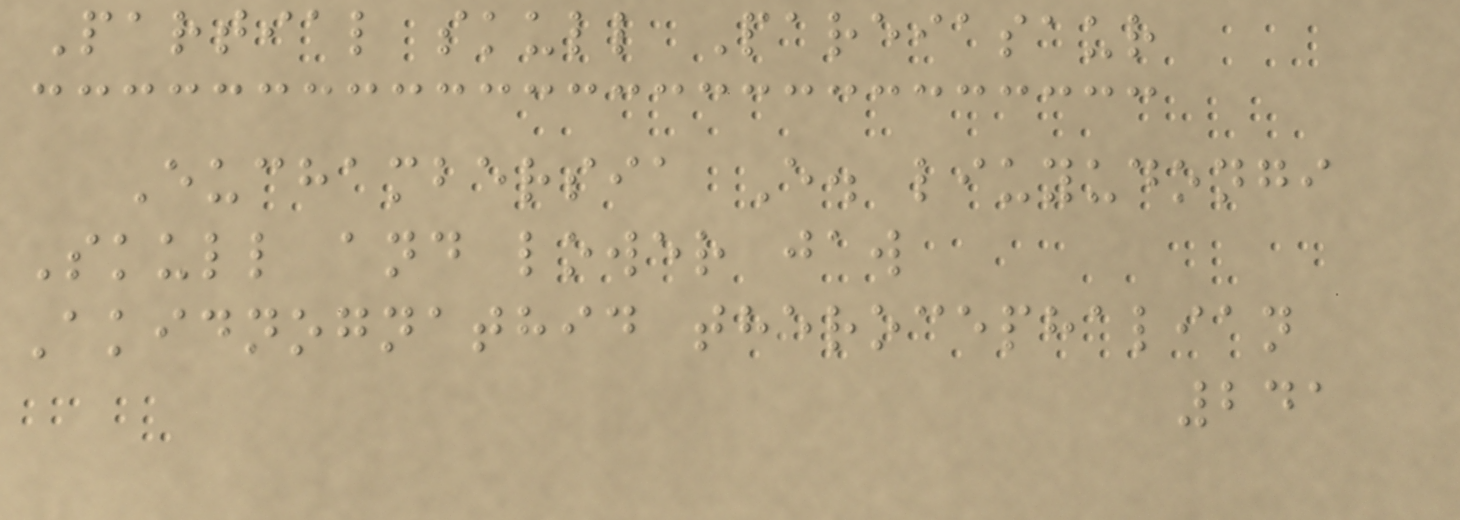Partial skull Pareiasaur
Euchambersia E. liuyudongi
Skull and lower jaw
Akidnognathid therocephalian
241
